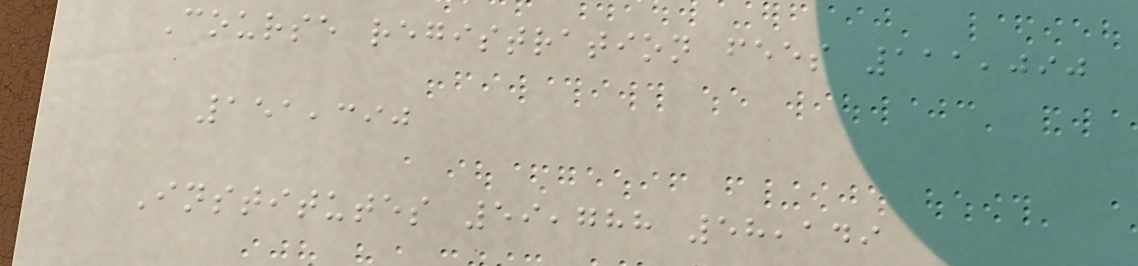Course registration fees 111,090
151,390
Institutes 59,788 58,149
